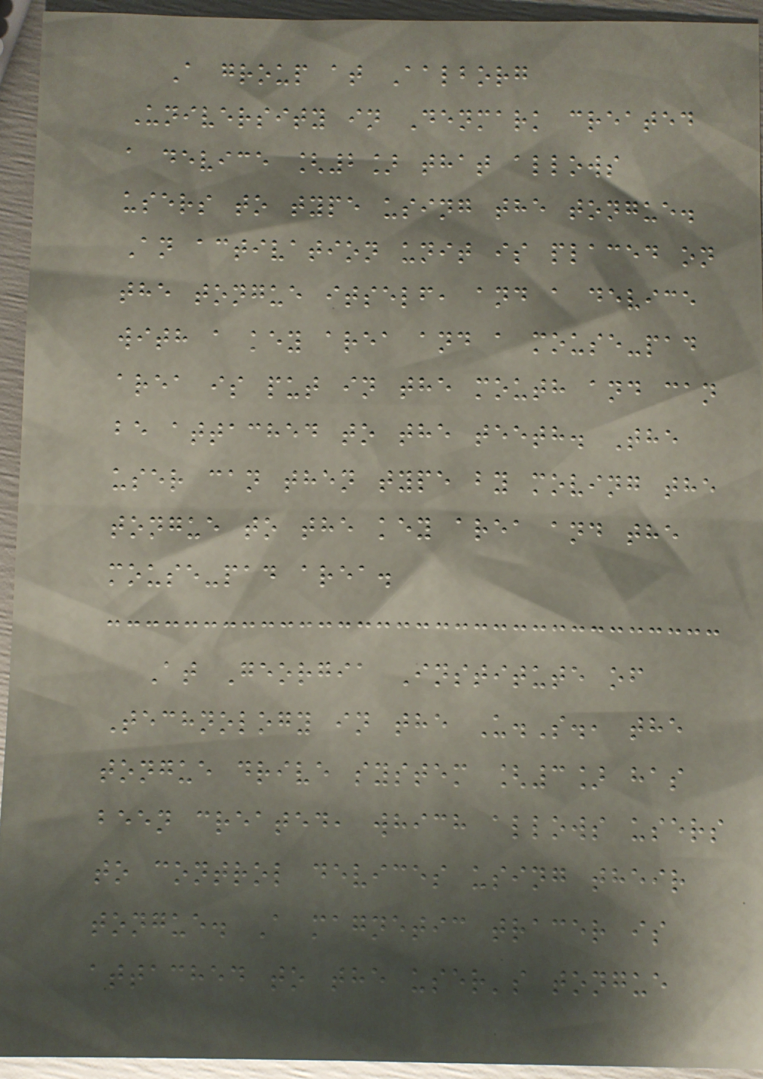A group at Aalborg
University in Denmark created
a device [2] that allows
users to type using the tongue.
An activation unit is placed on
the tongue itself, and a device
with a key area and a mouse-pad
area is put in the mouth and can
be attached to the teeth. The
user can then type by moving the
tongue to the key area and the
mouse-pad area.
At Georgia Institute of
Technology in the U.S., the
tongue drive system [3] has
been created, which allows users
to control devices using their
tongue. A magnetic tracer is
attached to the user's tongue
